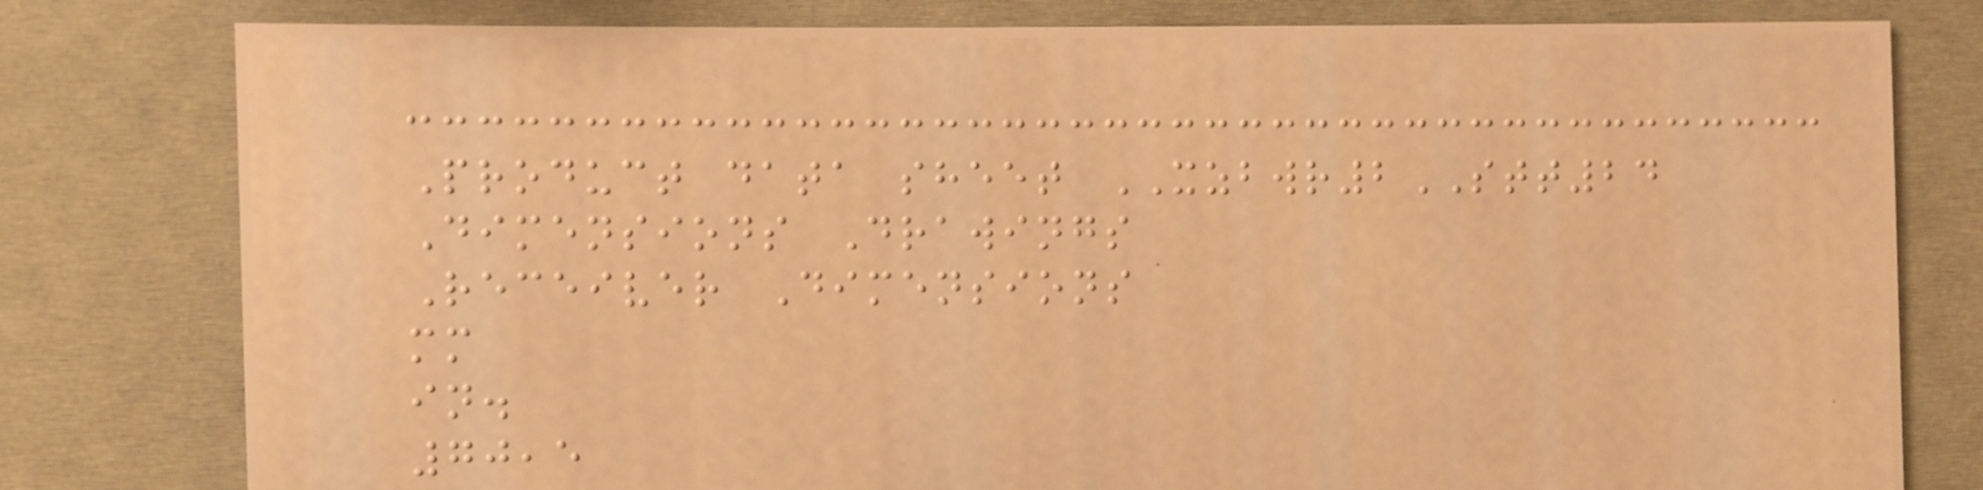Product data sheet XZBWR2STT24
Dimensions Drawings
Receiver Dimensions
mm
in.
70,5
